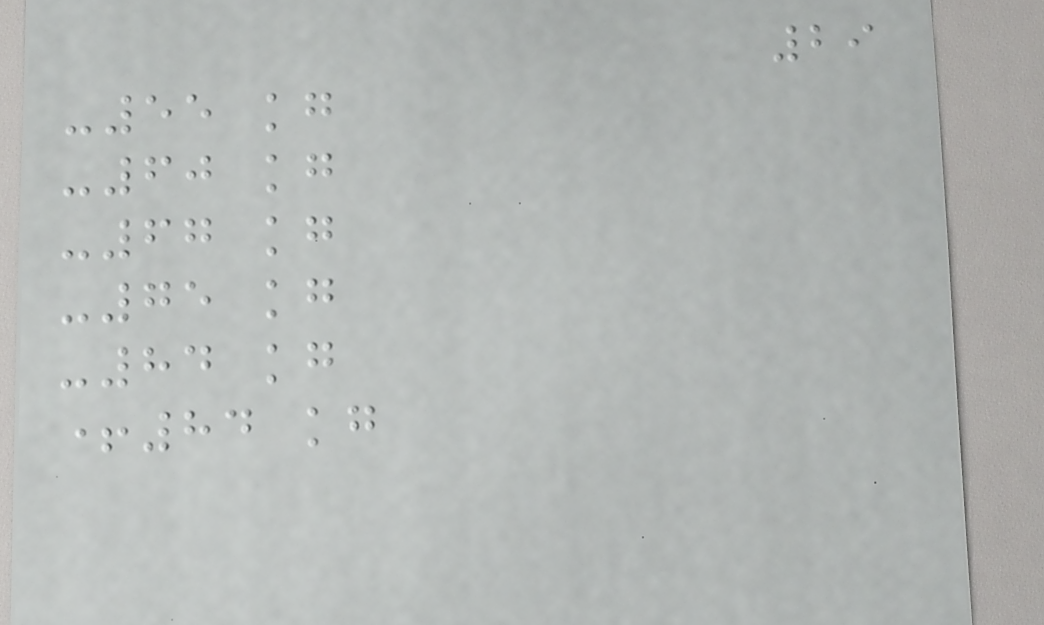29
-55 kg
-60 kg
-67 kg
-75 kg
-84 kg
+84 kg
